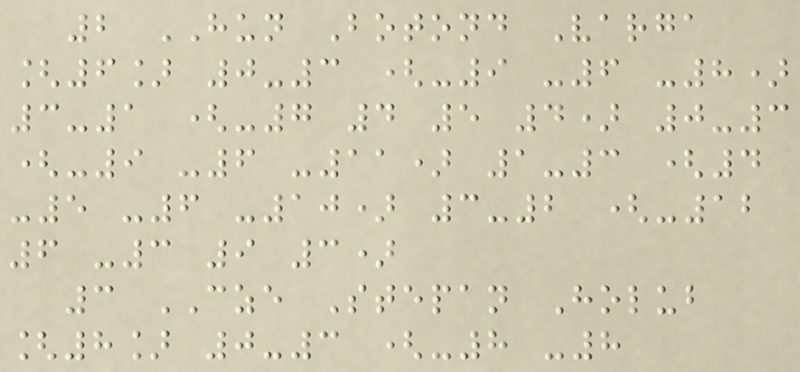2 HUN Botond Varga
[6] 0-3 (-9 -6 -8)
3-1 (-7 4 5 4) 0-3
(-9 -6 -11) 1-3 (4
-5 -6 -10) 3-2 (-12
6 -3 9 3)
3 CZE Stepan Holub
[8] 0-3 (-8 -8
